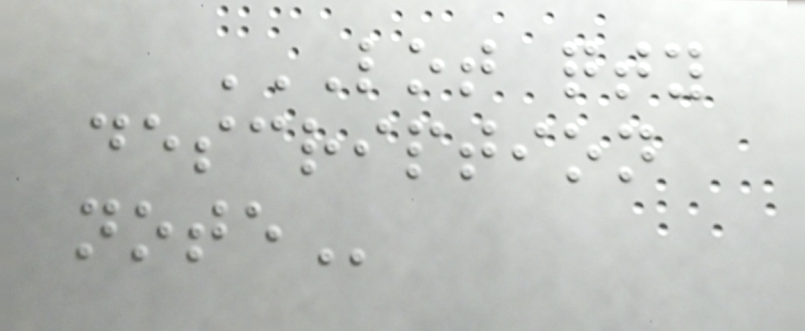LOT QTY
DESCRIPTION
NOTE
